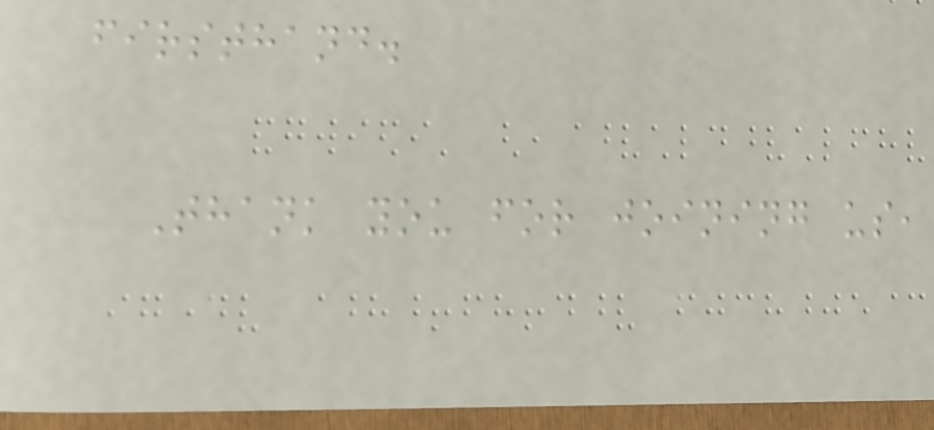firsthand.
Thank you for joining us,
